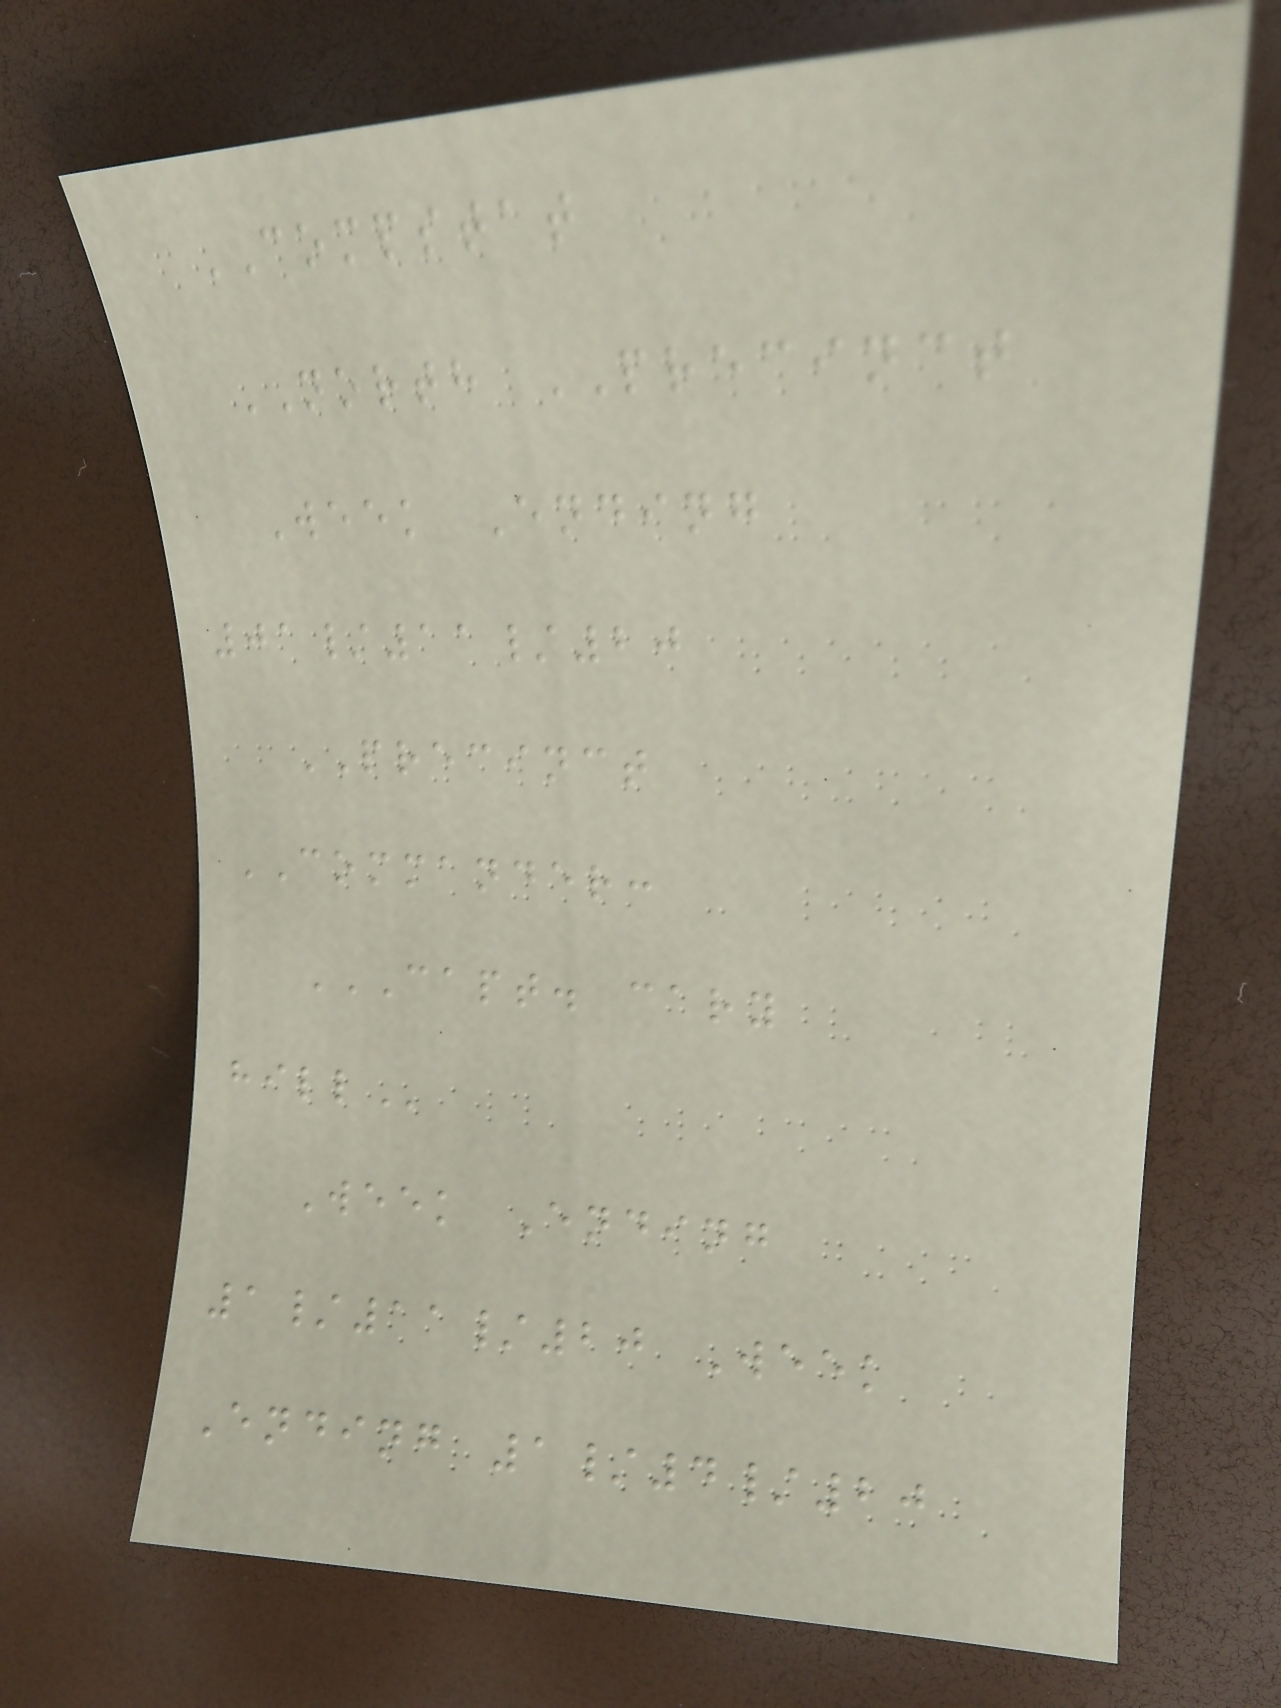COMPSTAT
NORTH PRECINCT
Week Ending
01/11/20
PRECINCT
COMMANDER:
CAPT. CARY
HILL
Week Ending
1/11/20 Week
Ending 1/4/20
